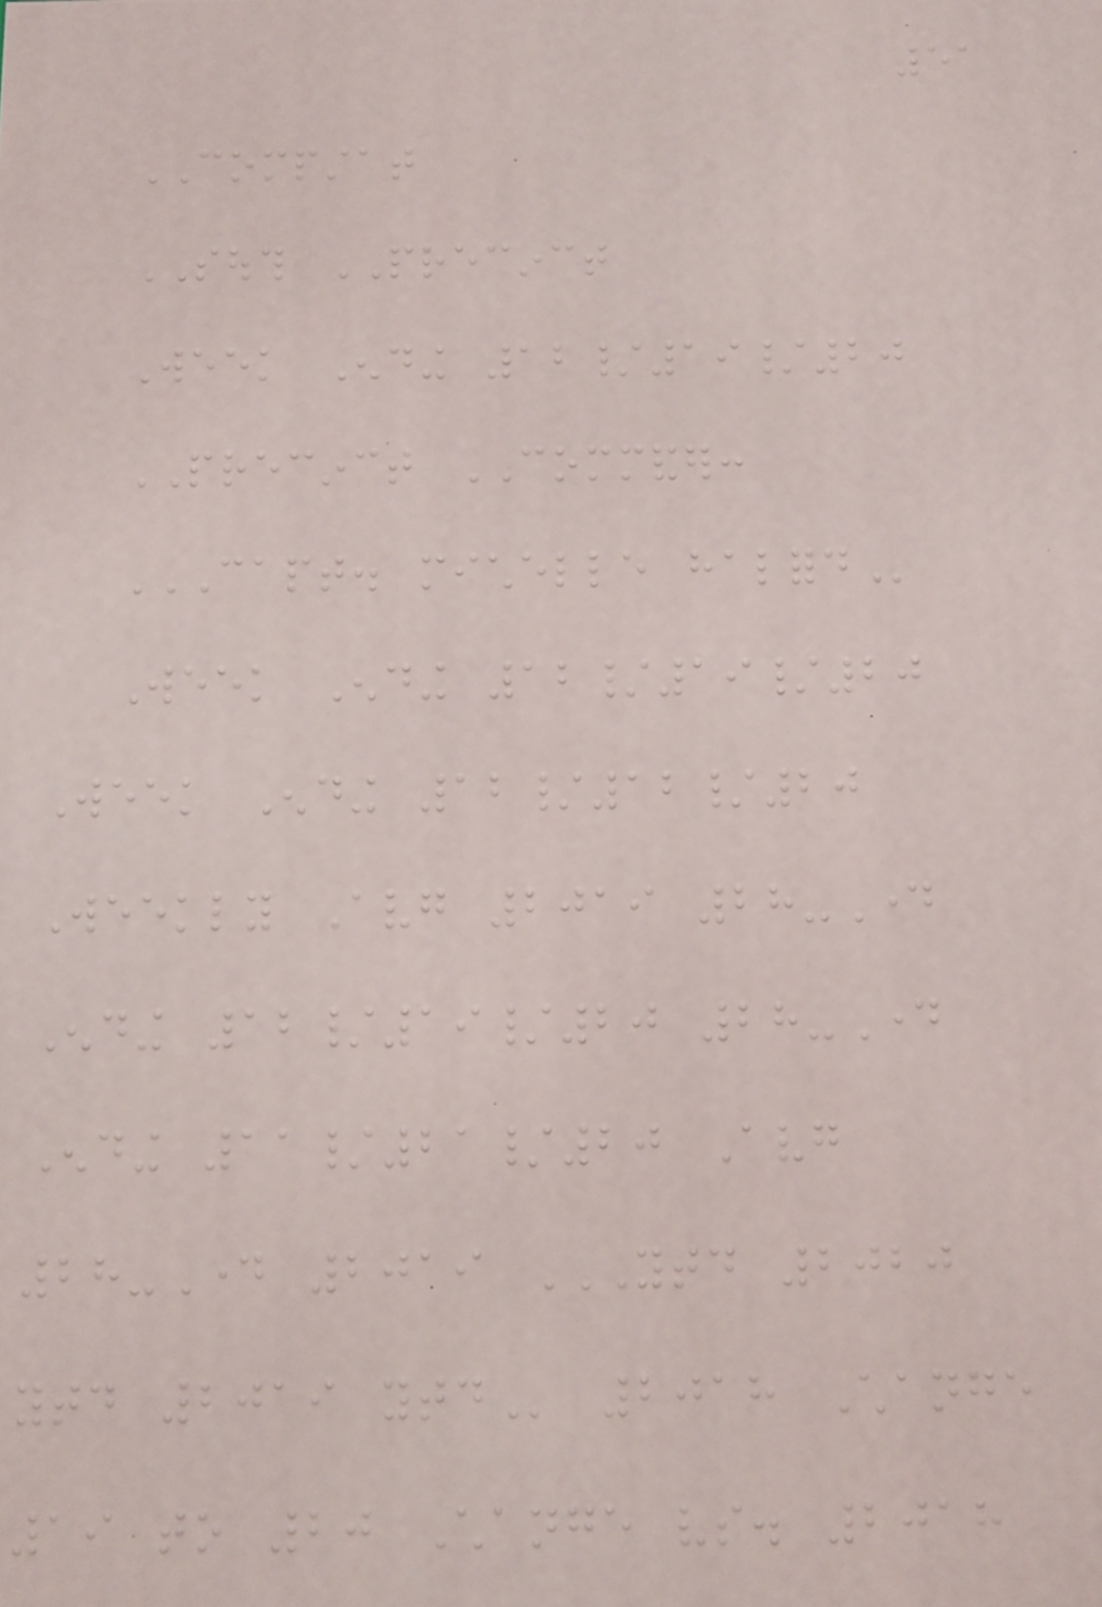51
COMPSTAT
SOUTH PRECINCT
Week Ending 12/19/20
PRECINCT COMMANDER:
CAPT. MICHELLE HALFORD
Week Ending 12/19/20
Week Ending 12/12/20
Weekly Avg 2019 28-Day
Ending 12/19/20 28-Day
Ending 11/21/20 Avg
28-Day 2019 YTD 2020
YTD 2019 YTD 2018 Change
19 to 20 Change vs. 2018
